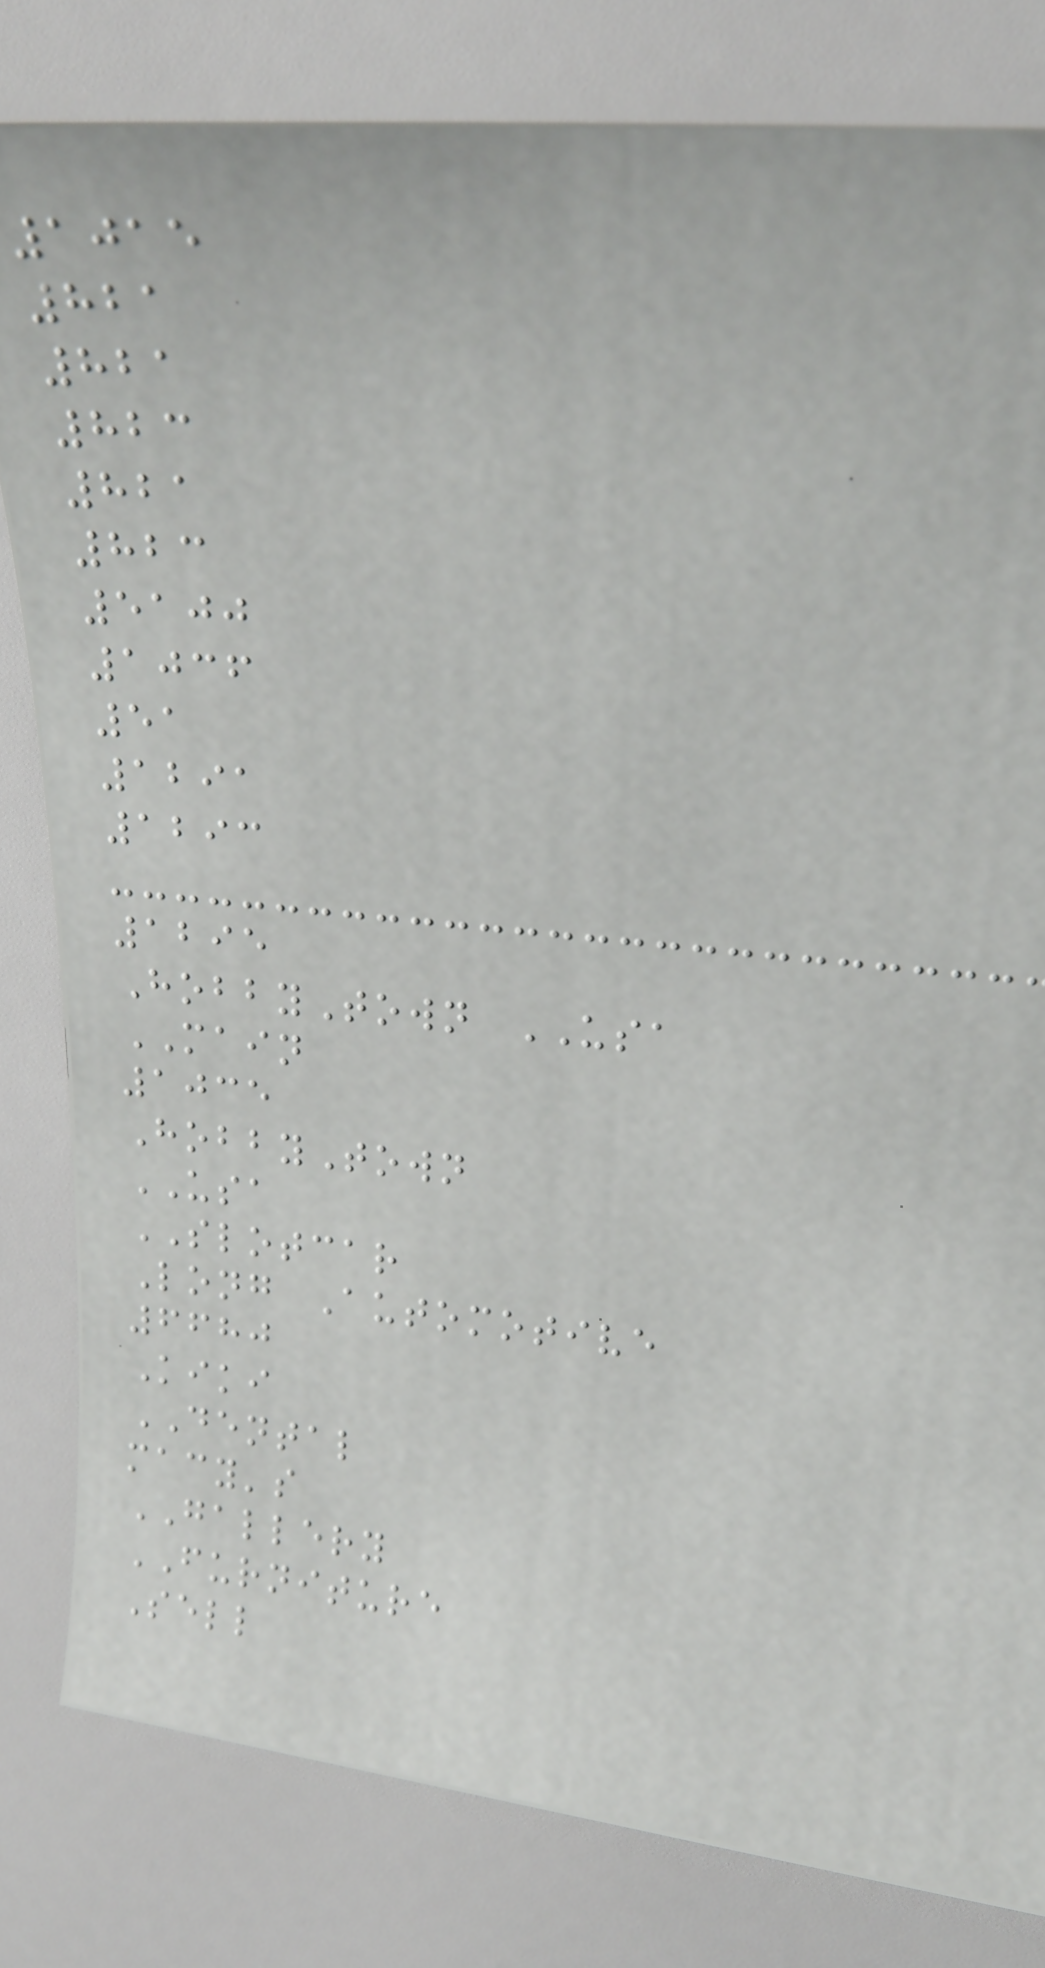1015
821
821
823
821
823
5100
1036
51
1291
1293
1295
HobbyTown USA
MAIN
1035
HobbyTown
USA
SLOTCAR
Long Automotive
6680
Kiki
DENTAL
macy's
GALLERY
FURNITURE
Sell
